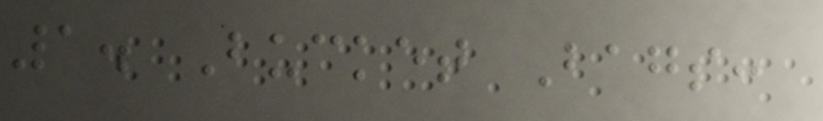1. Bucket Bags:
